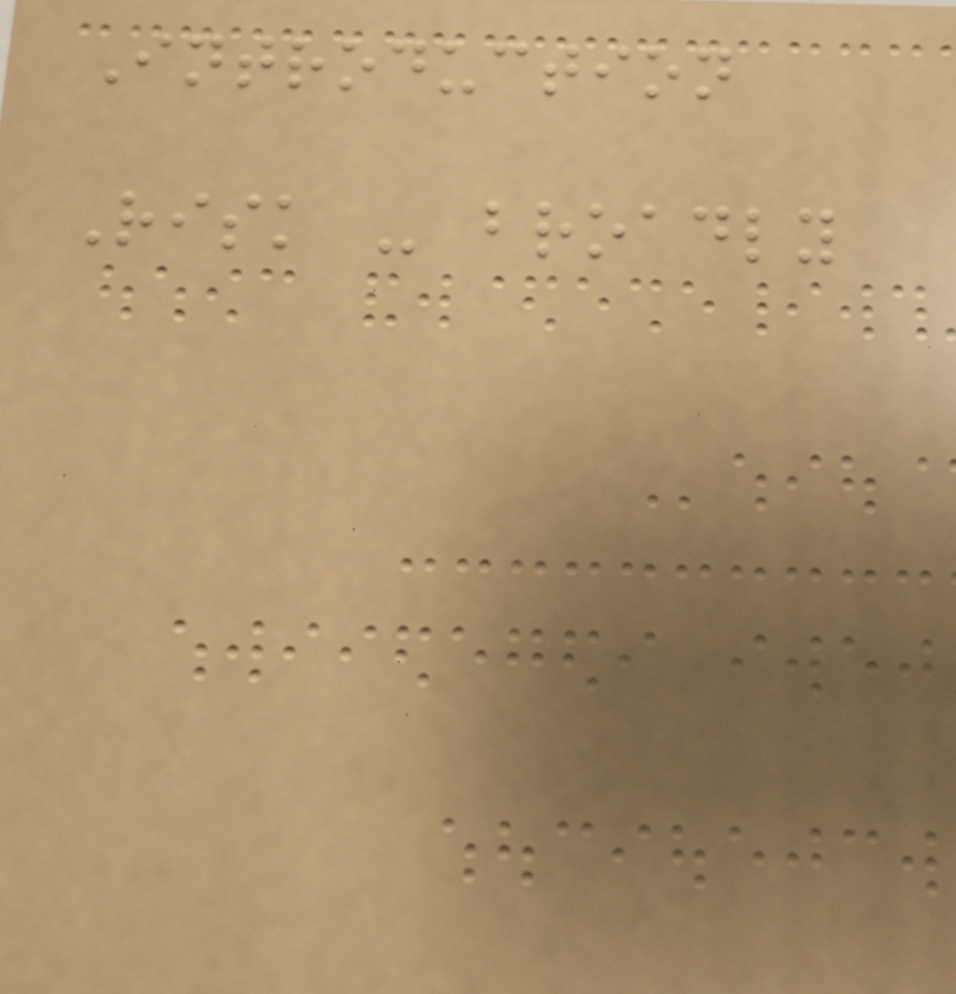Introduction
Risk - broadly
